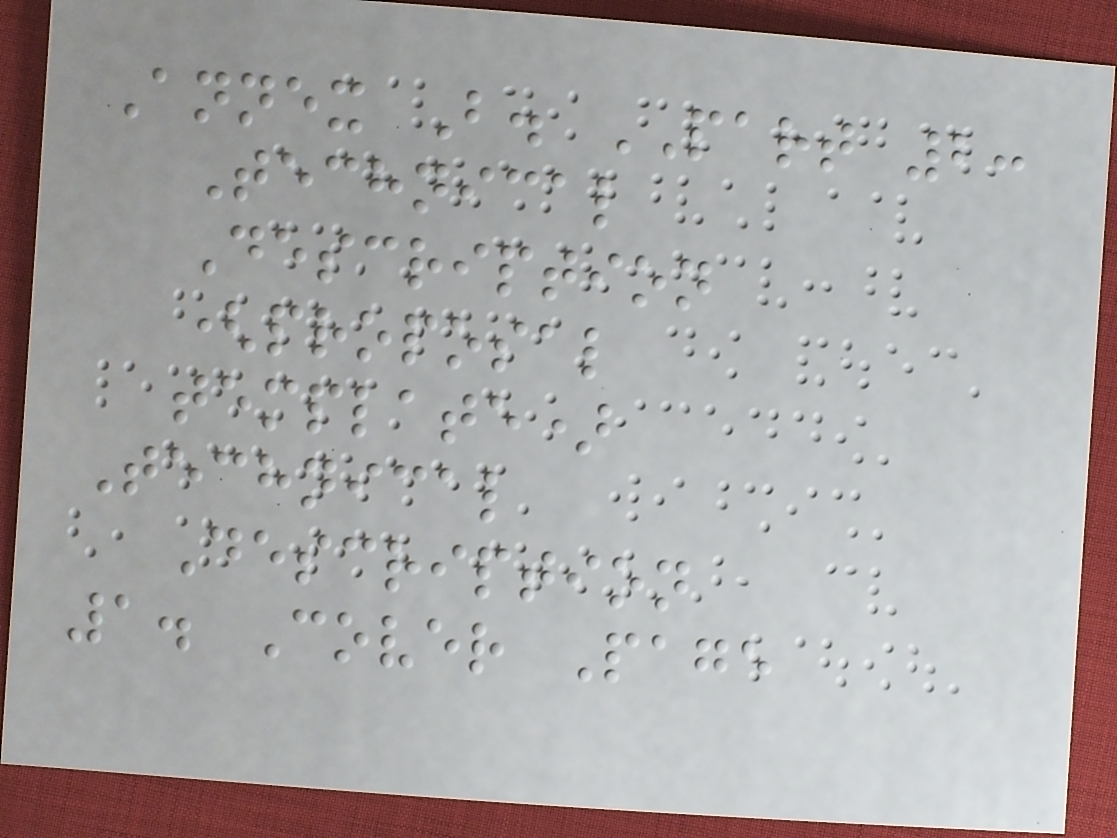Annex B. PART 2:
Technical
Description
(proposal
template)
Technical
Description
1. Cover Page
